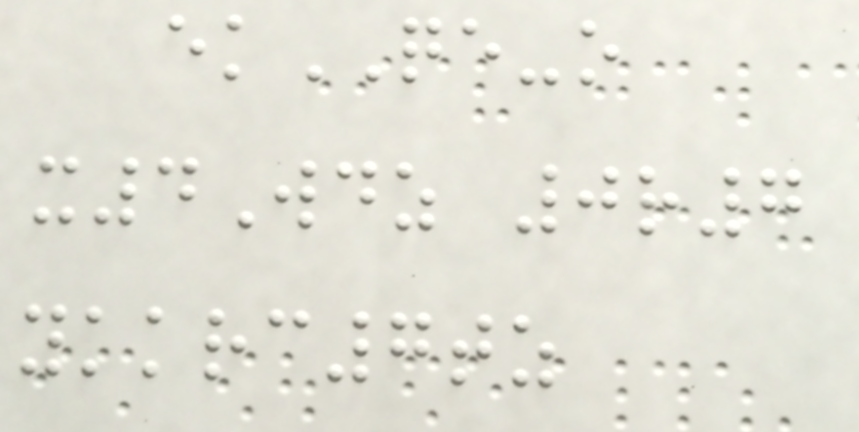ekQE-o
x4Wdz 0r7
ykkrc7tz
